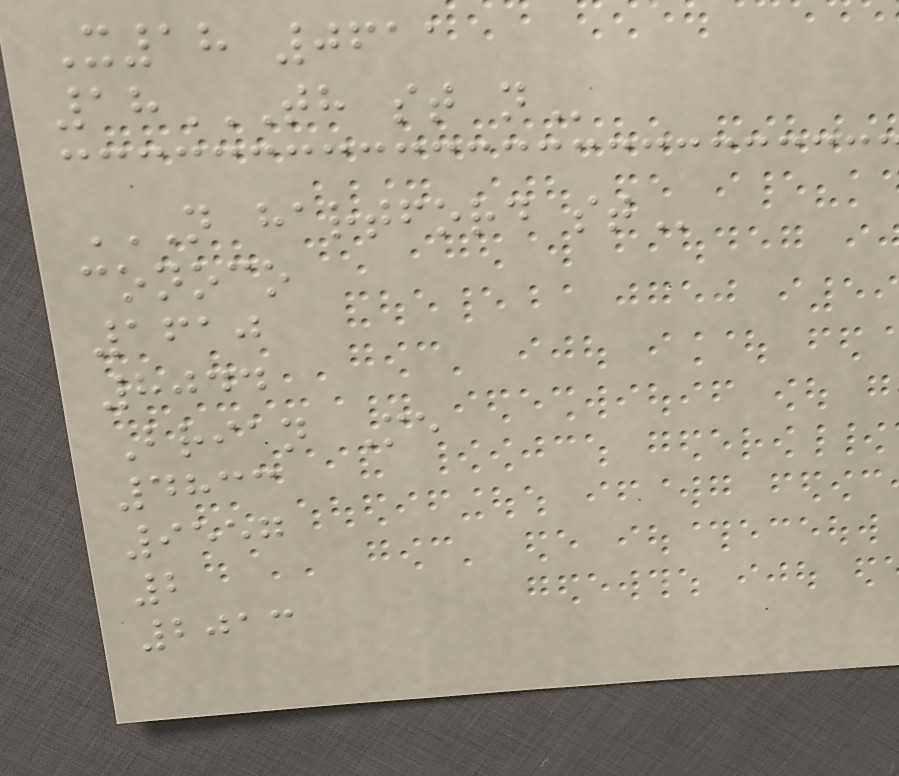X18 0611
18TH ST N
N HARTFORD ST
conoco
1610
8044
Brian Me
4833
9557
2
2013
